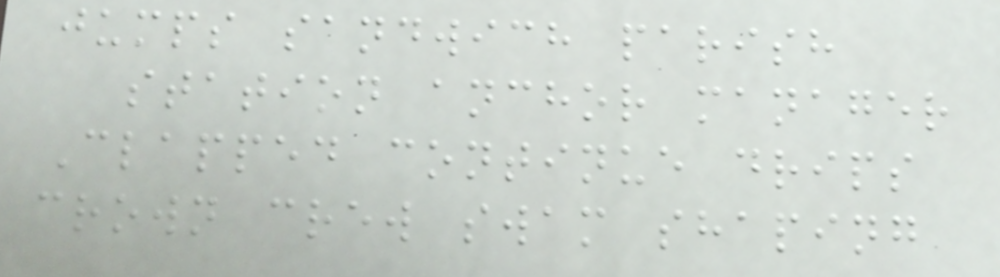jumps sandwich parish
station anchor manager
Clapped continue drips
crown crew swam shaping
